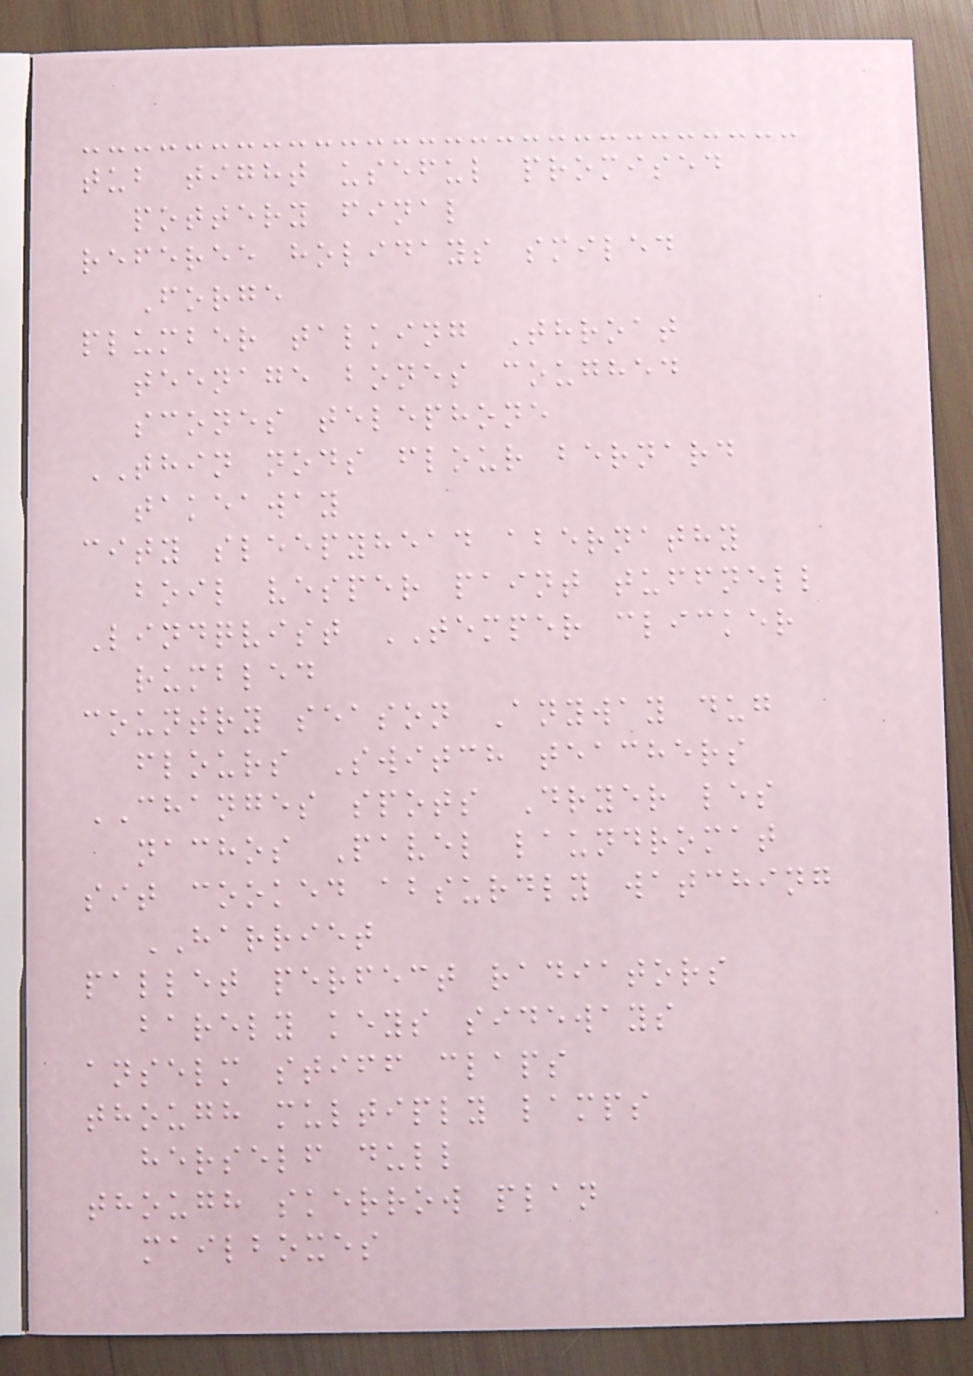tub tight useful promised
pottery final
referee holidays smiled
Forge
plumber talking Throat
teenage bones coughed
scones telephone
THIN nods flour bernard
takeaway
city sleepyhead abernathy
boil vesper paint tuffnell
Lindqvist TEMPER clicker
rumbled
country season Anyway dug
flours Switch teachers
CHANGES spots Dryer les
nachos Pavel laundromat
sit cooked absurdly watching
HARRIET
pallet perfect radiators
barely keys sideways
anselm stiff claps
though multiply lamps
herself dull
though skerrow plan
mailboxes
